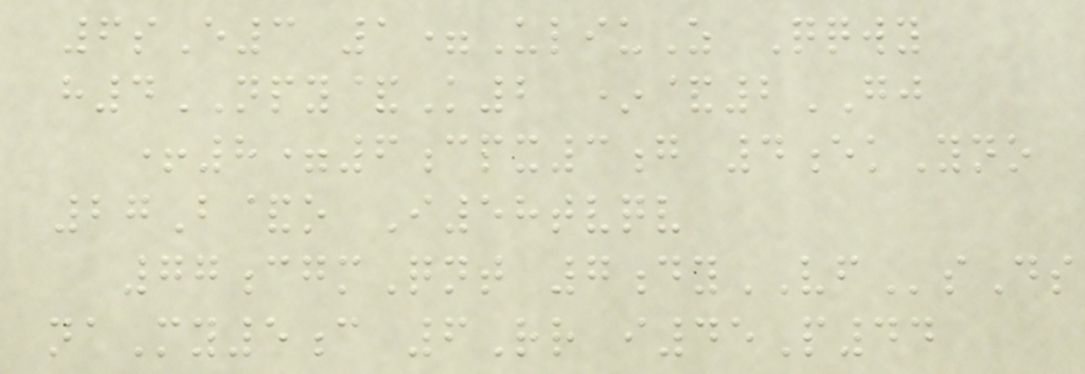6sE3 1=UliuZ Qqwy
h4NPY&K2 *&2GJ
+8=6cpx3g 4ekYno
27B&o I58tvqv
77cgmQnt 7dyVFsDs
naMy5c 6Rr i45P44
